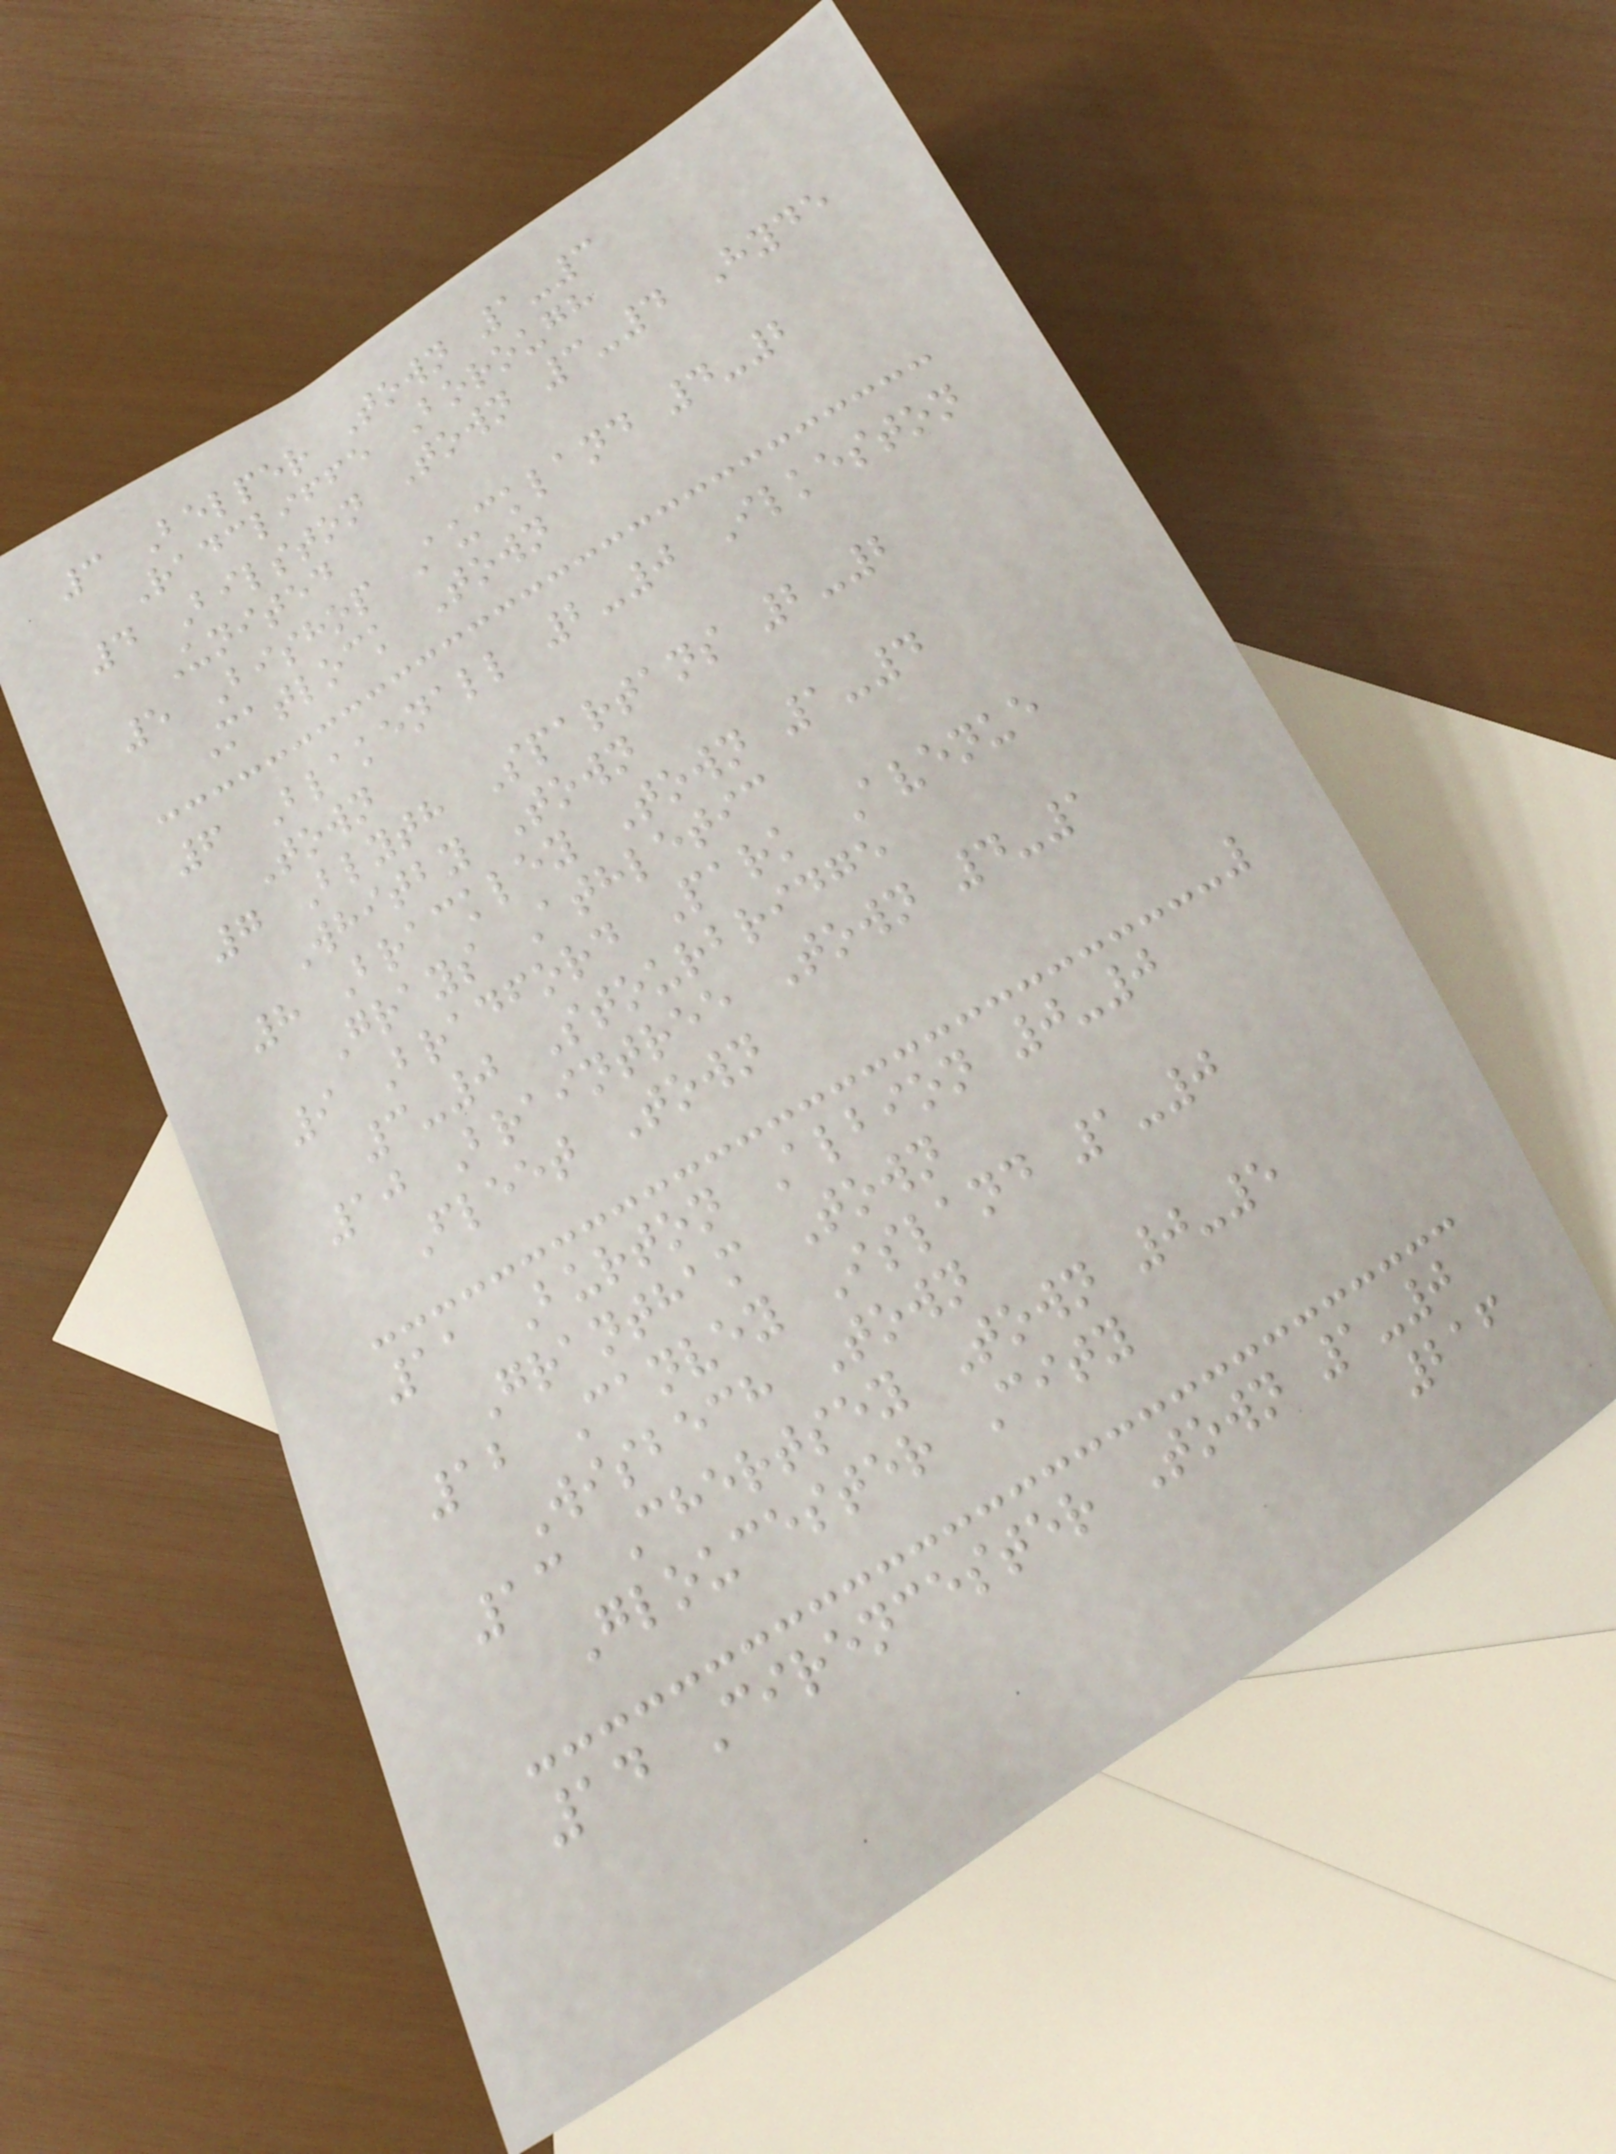3 Belper Town 1-3
Radcliffe Borough
4 Bilston Town 3-4 Hyde
United
5 Bishop Auckland 4-2
Matlock Town
6 Blakenall 2-0 Ilkeston
Town
7 Blyth Spartans 2-2
Whitby Town
8 Brackley Town 1-4
Grays Athletic
9 Bradford Park Avenue
3-0 Stourbridge
10 Braintree Town 4-1
Fleet Town
11 Burton Albion 0-0
Grantham Town
12 Canvey Island 1-0
Wisbech Town
13 Chertsey Town 0-5
Gloucester City
14 Cirencester Town 1-0
216
